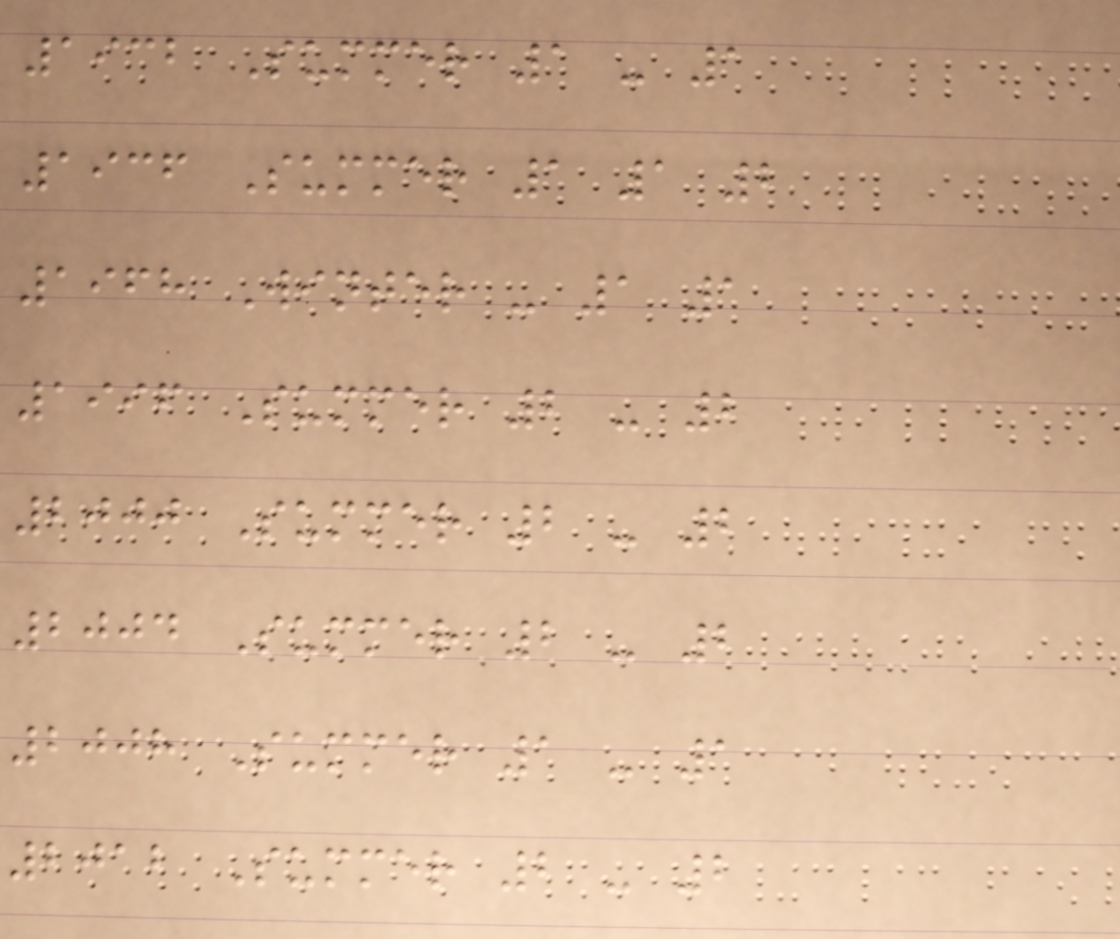1932 Summer 1 - 1
1936 Summer 1 1 2
1968 Winter - 1 1
1996 Summer 2 - 2
2000 Summer 2 - 2
2004 Summer 2 - 2
2008 Summer 1 - 1
2012 Summer 2 - 2
